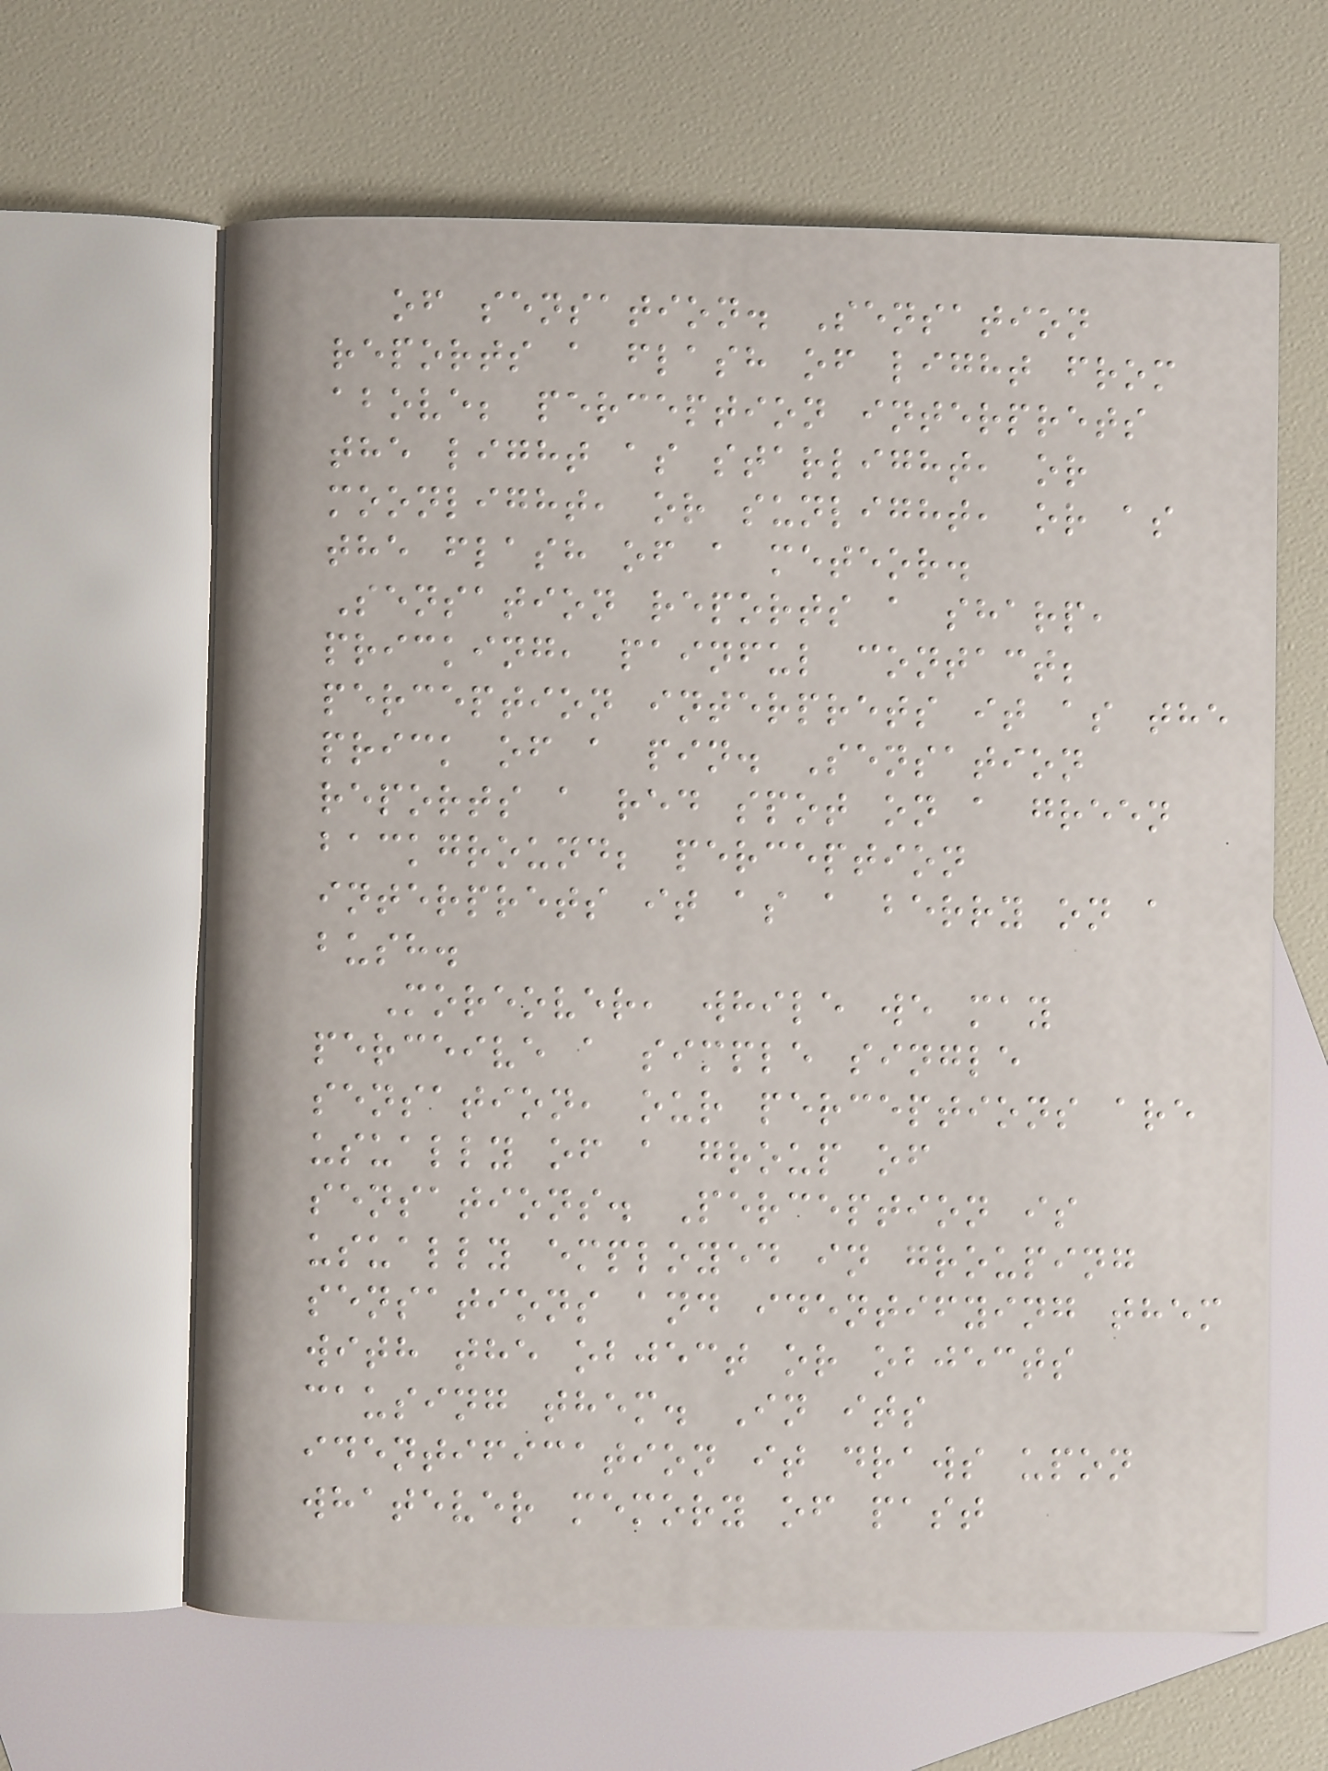of sensation. Sensation
reports a flash of light from
above; perception interprets
the light as starlight, or
moonlight, or sunlight, or as
the flash of a meteor.
Sensation reports a sharp,
pricking, painful contact;
perception interprets it as the
prick of a pin. Sensation
reports a red spot on a green
background; perception
interprets it as a berry on a
bush.
Moreover, while we may
perceive a simple single
sensation, our perceptions are
usually of a group of
sensations. Perception is
usually employed in grouping
sensations and identifying them
with the object or objects
causing them. In its
identification it draws upon
whatever memory of past
